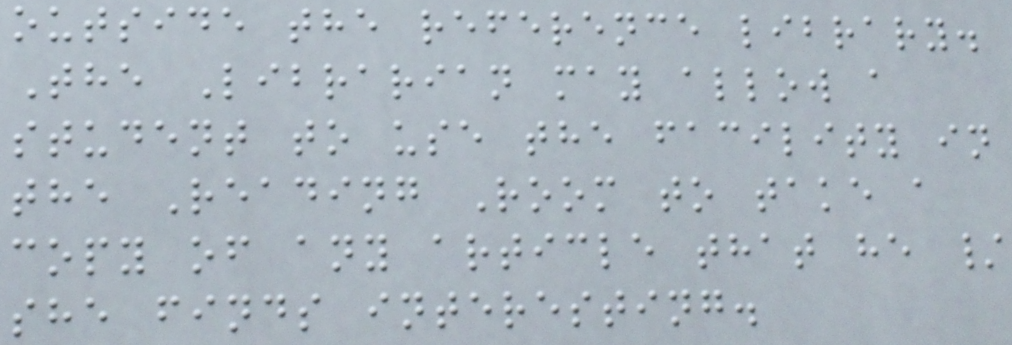outside the reference library.
The Librarian may allow a
student to use the facility in
the Reading Room to take a
copy of any article that he /
she finds interesting.
